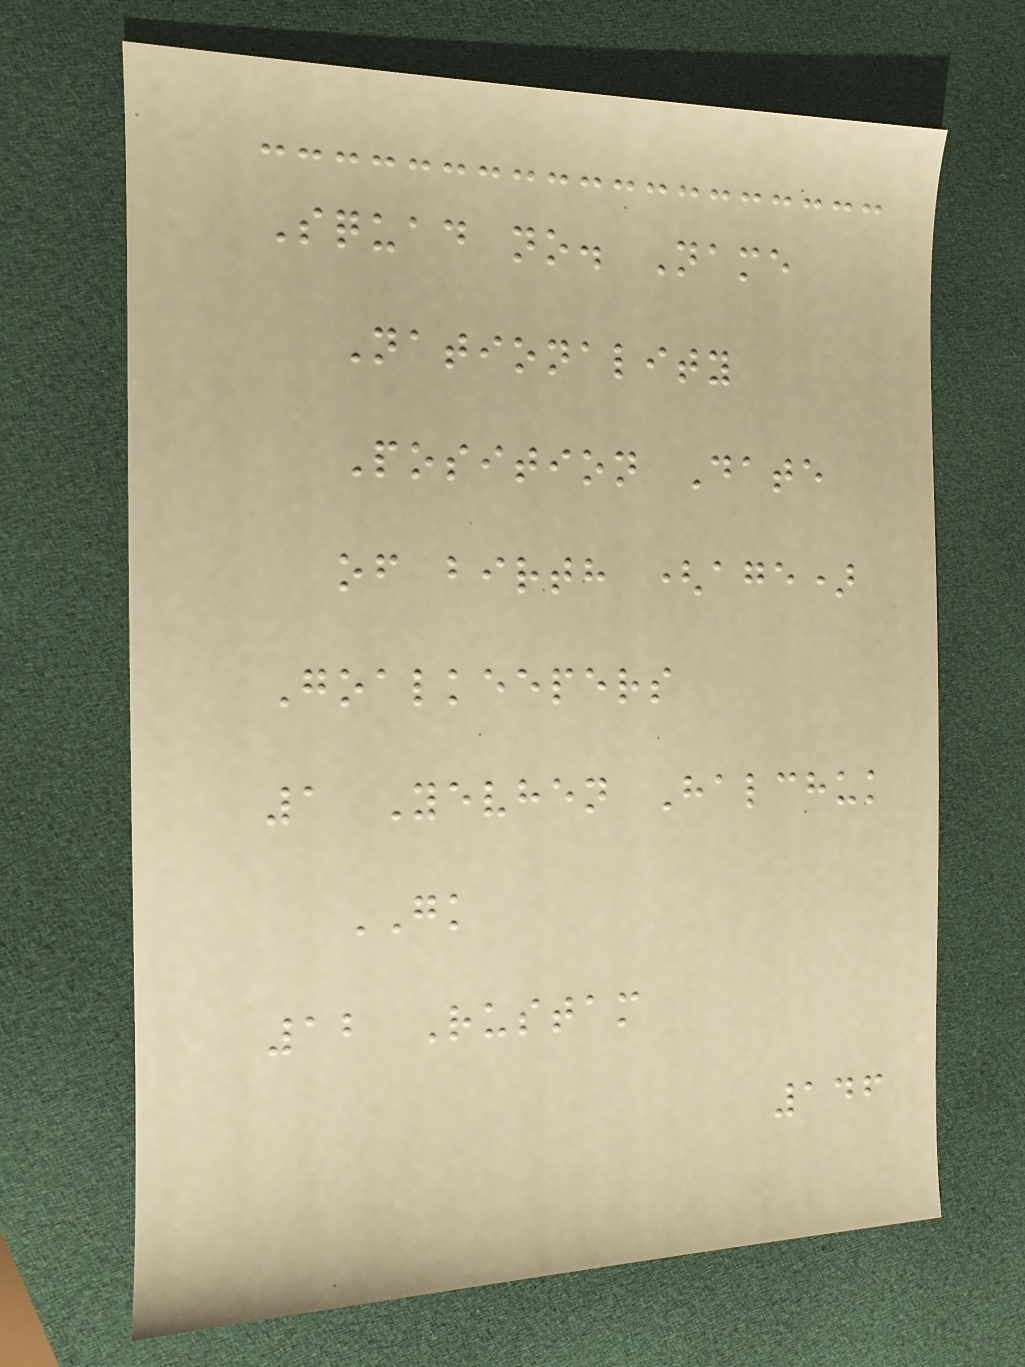Squad no. Name
Nationality
Position Date
of birth (age)
Goalkeepers
1 Yevhen Halchuk
GK
12 Rustam
146
